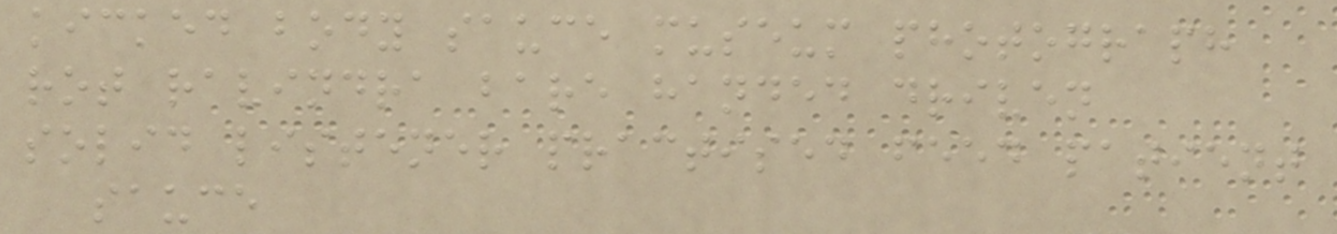kicked body sauce museum photograph
rot ravindra bare handed driven
solid listener practised feed patient
sauce
